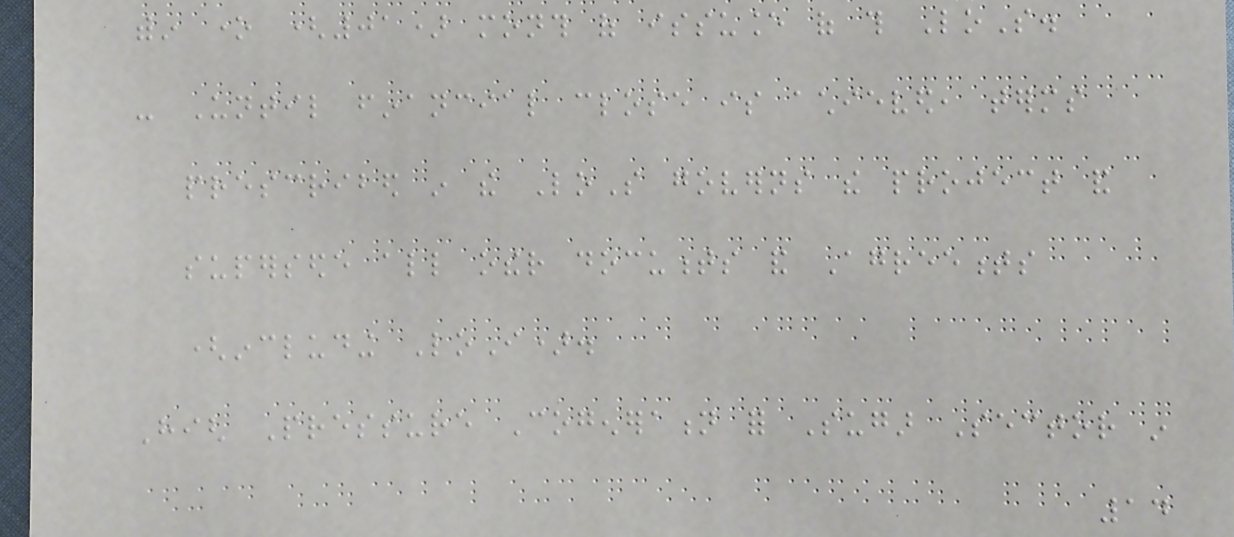within one (01) month of issuance of this LoS.
- Until financial close is achieved, terms
prescribed in the LoS governs the project and
supersede all other documents and Agreements
(including LoI).
High Pressure Cogeneration for Sugar Sector in
14
